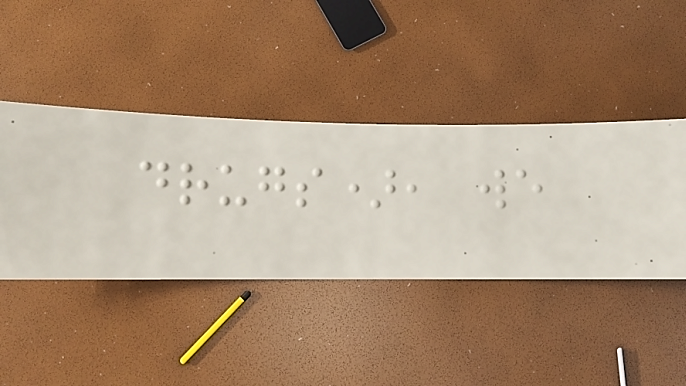drugs), we
